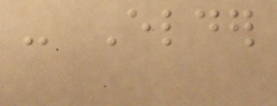- Elder
